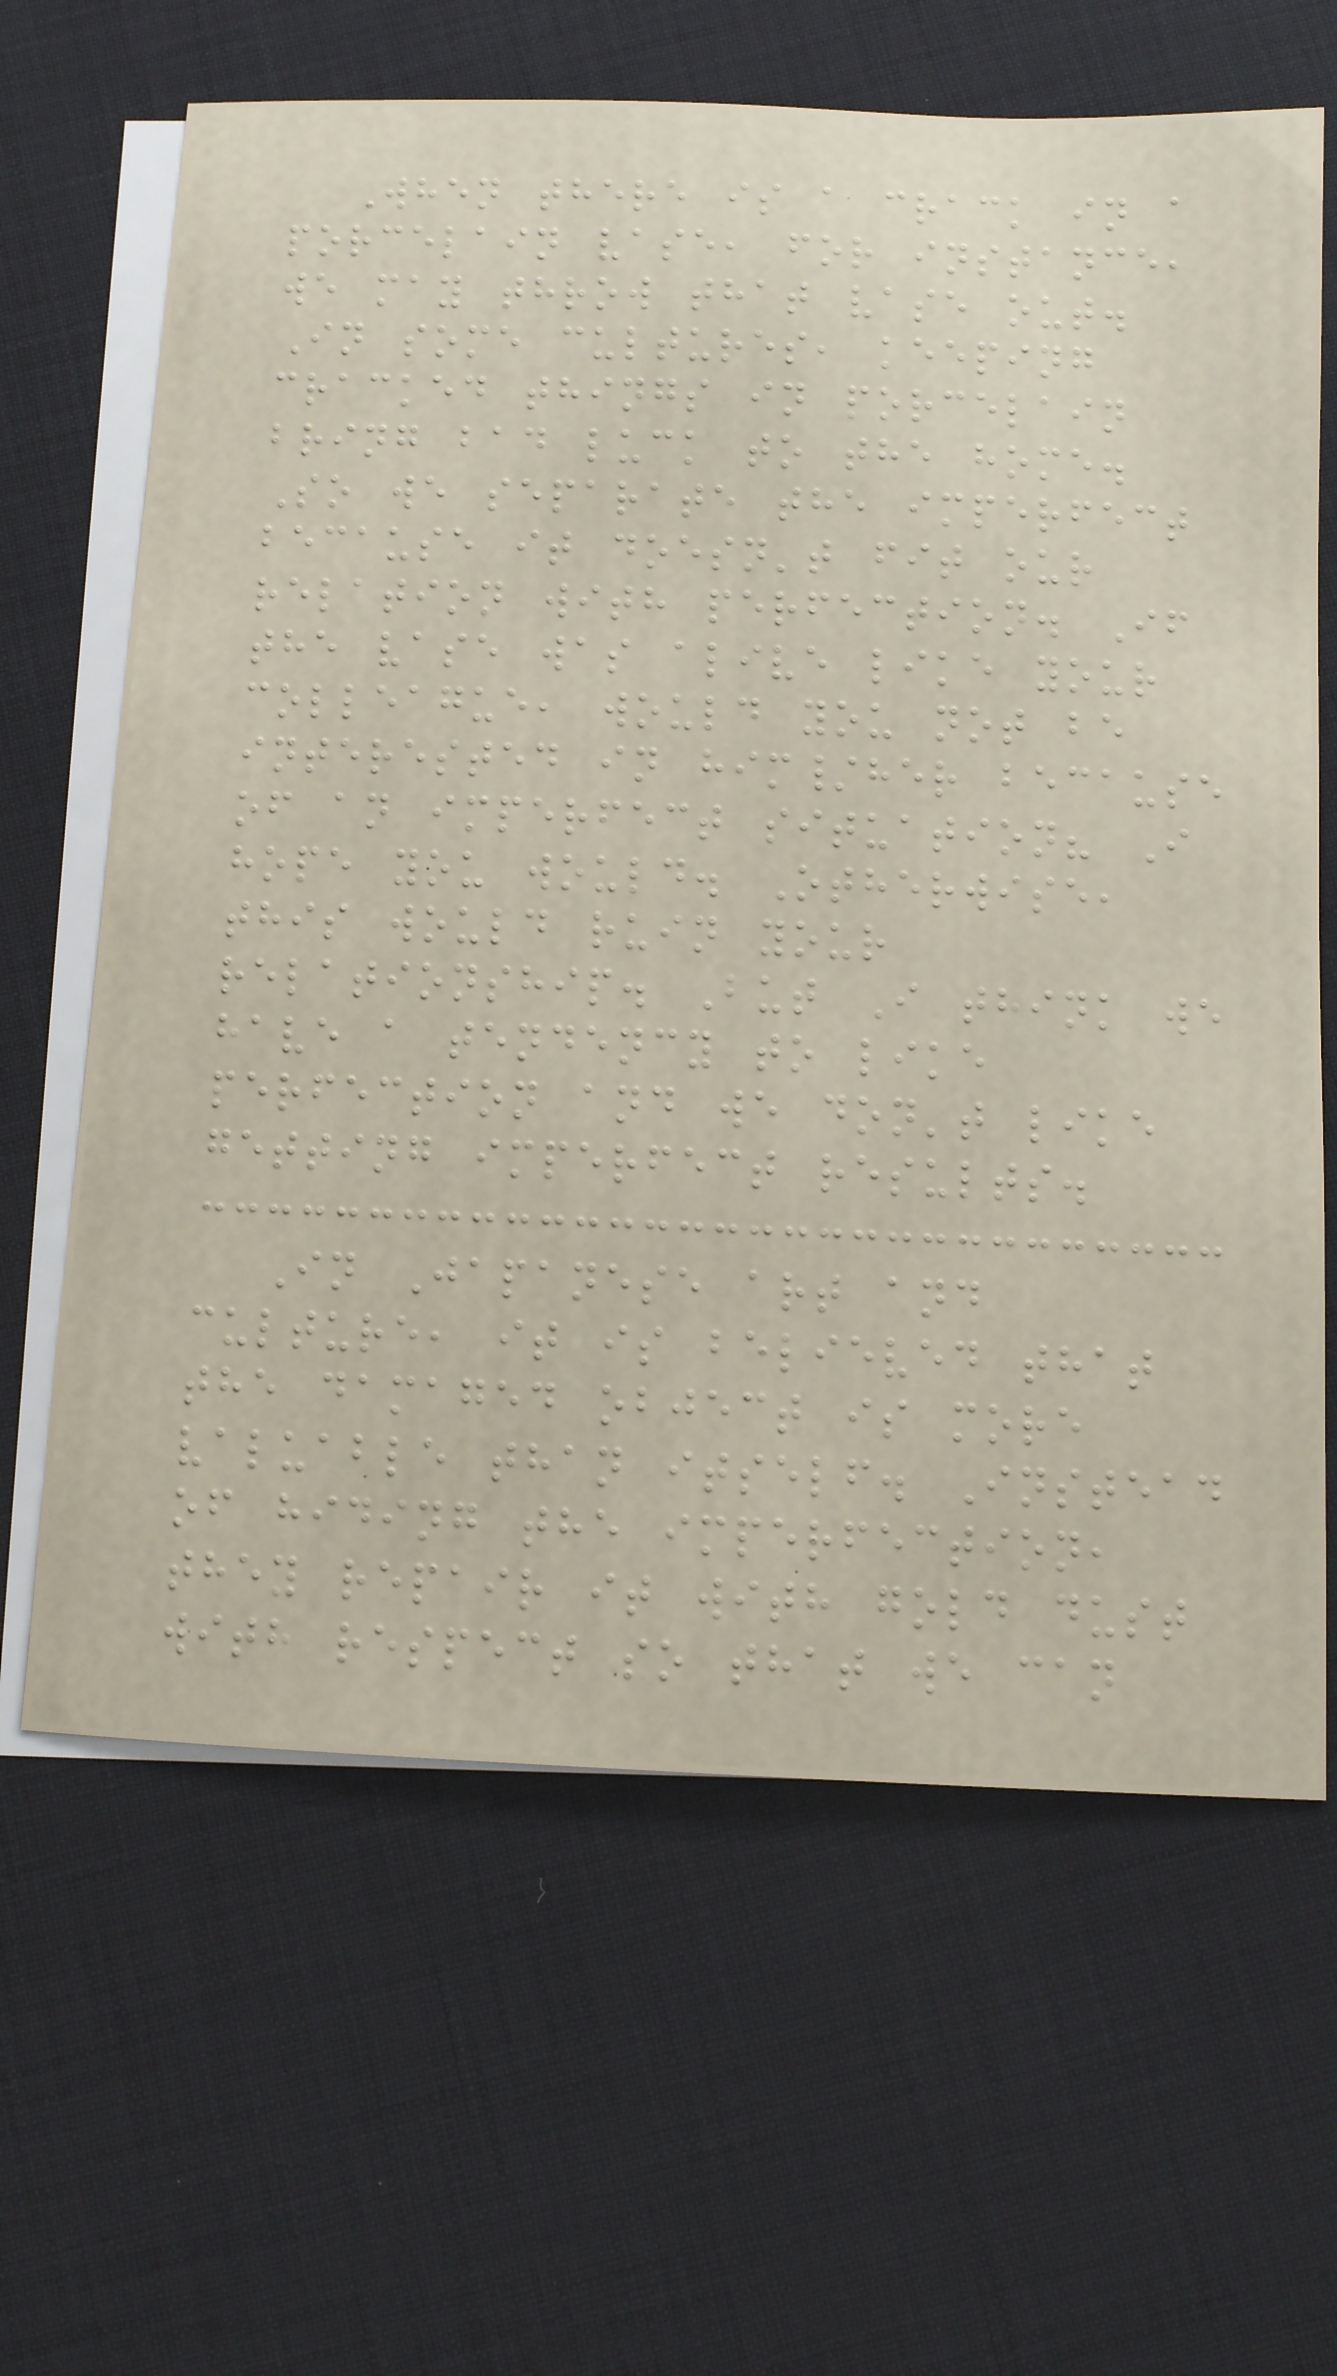When there is a crack in a
porcelain vase, for instance,
we may throw that vase out.
In some cultures, keeping
cracked things in porcelain
bring bad luck to the home.
So we separate the imperfect
because it doesn't fit our
relation with perfection. If
the vase was alive like your
colleague, would you not be
interested in him/her because
of an imperfect situation? I
hope you would. Otherwise,
this would ruin your
relationship. But I think we
have a tendency to like
perfection and we don't like
getting imperfect results.
In Japanese art and
culture, it is believed that
the damaged object is more
valuable than itself. Instead
of hiding the imperfection,
they repair it with gold dust
with respect so that we can
